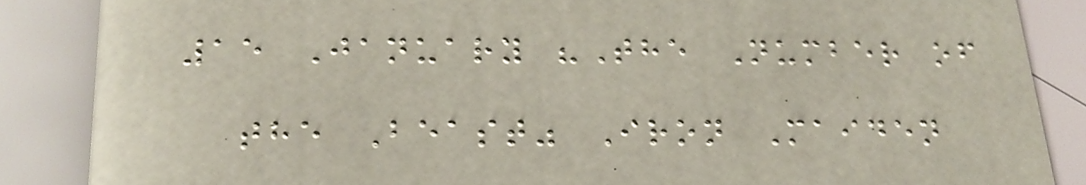15 January "The Number of
the Beast" Iron Maiden
